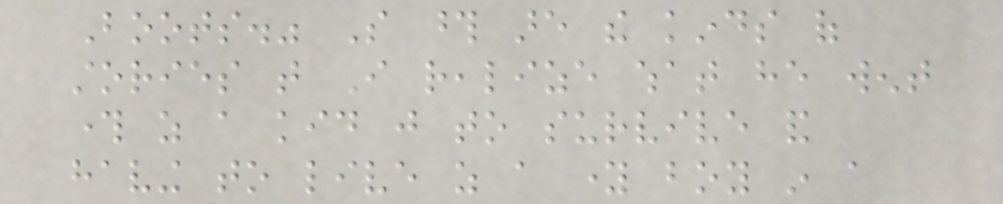Boots." So those are the kinds of
stories that I realize what he went
through as a kid just to survive and
having to live as a young boy in a
